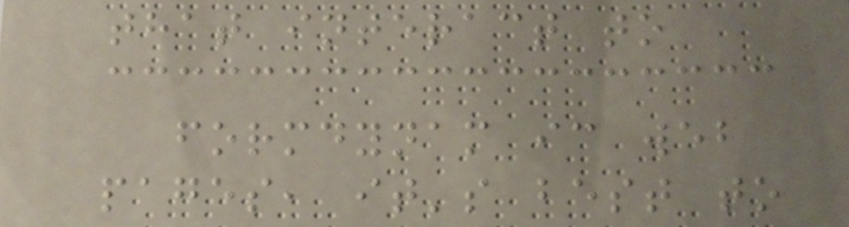that interact to
formdynam ic web
pages, it's best to
